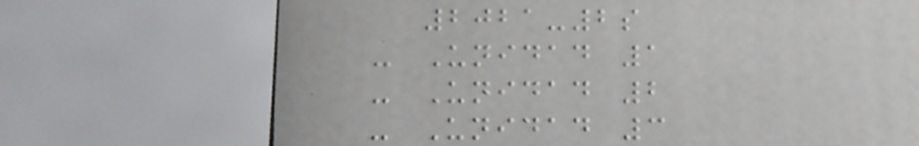2021-2s
- Unidad 1
- Unidad 2
- Unidad 3
